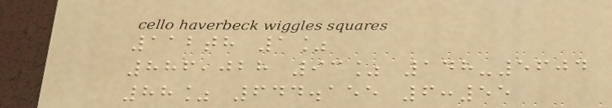112th 1%
886,028 93% 148-5604
88% 644.155 6:55
